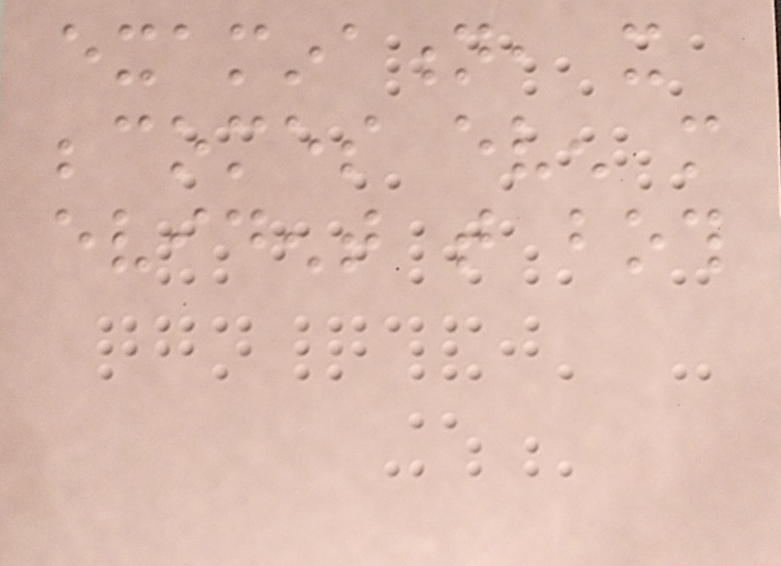examination, it
becomes even more
evident that both
